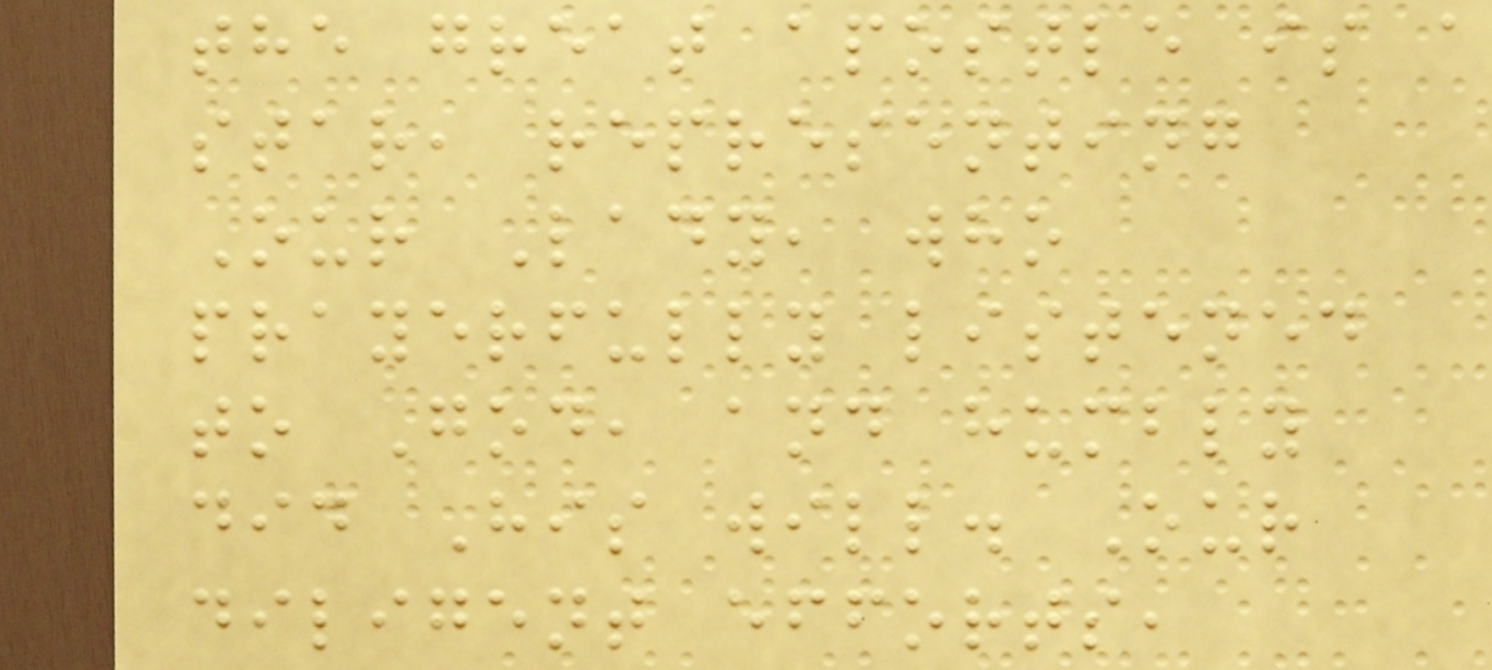the great apostle is a
star, representing
Our Lady, who
prayerfully listened
to God, and humbly
did His will. Our
diligent efforts,
